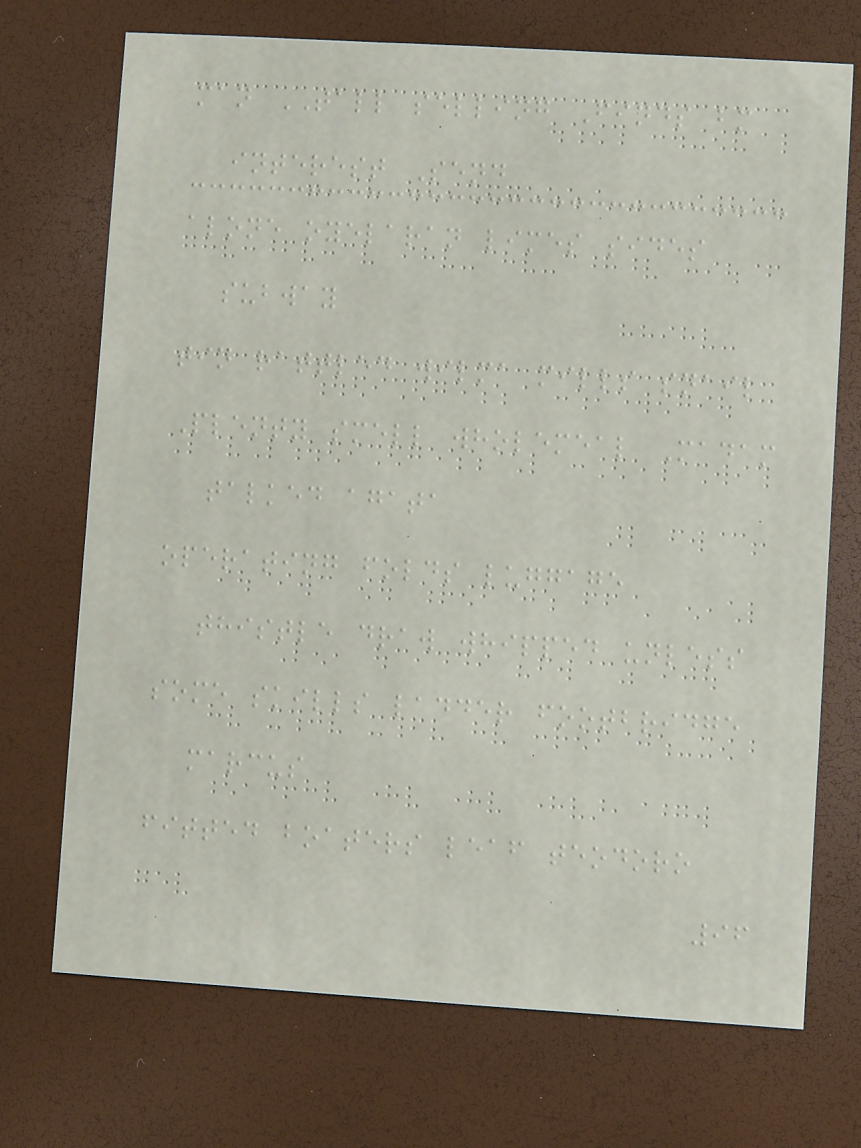man TALL selling Finds bm
interest Send
alone oyelaran limes sides
subway
tin rattled wilma mills snail
Plenty smell wholemeal Madam
talked agata
operating folds luggage
thistle draw whipped unless
some skills ladder footbridge
marcus
fitted boaters leaf teodoro
96
